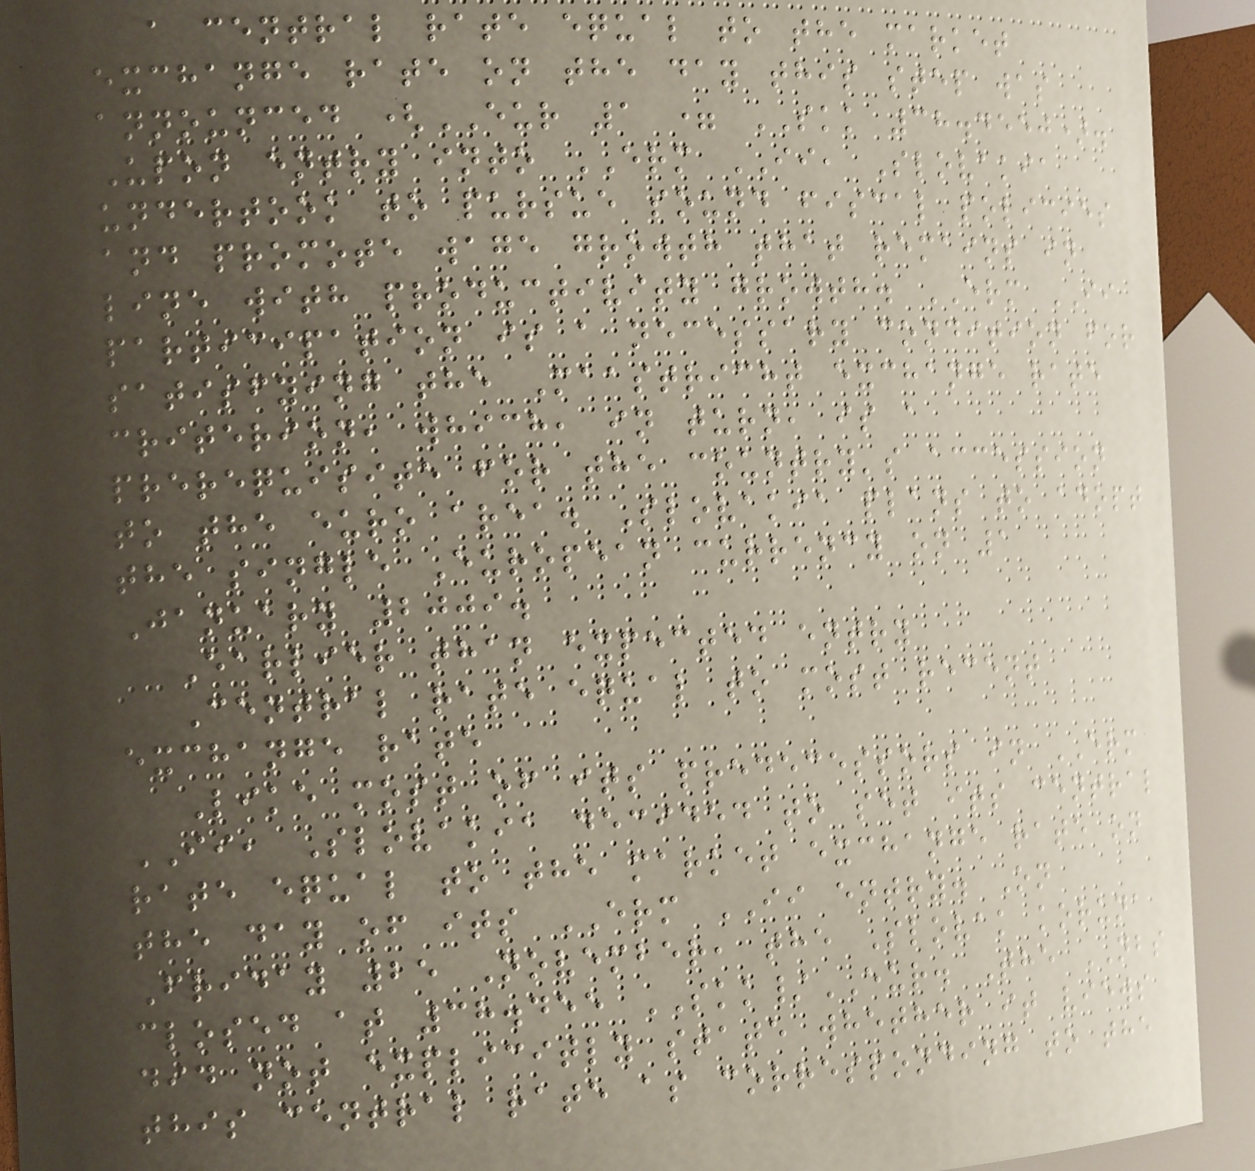a central rate equal to the market
exchange rate on the day this step was
announced (EUR 1 = SKK 38.4550).
Upon entry into ERM II, Slovakia
undertook to pursue sound fiscal policies
and promote wage growth that remains in
line with productivity growth. ERM II
participation is a necessary condition for
satisfying the Maastricht exchange rate
criterion, which, in turn, is a
prerequisite for the country's accession
to the euro area. Slovakia plans to adopt
the single European currency on 1
January 2009.
Earlier than expected entry
Central rate equal to most recent
exchange rate
Like most of its predecessors in ERM
II, Slovakia decided to set its central
rate equal to the market exchange rate on
the day of its ERM II entry. On
Friday 25 November, the Slovak koruna
closed at 38.455 SKK/EUR. The NBS
did not explicitly state whether it views
this central rate as corresponding to the
